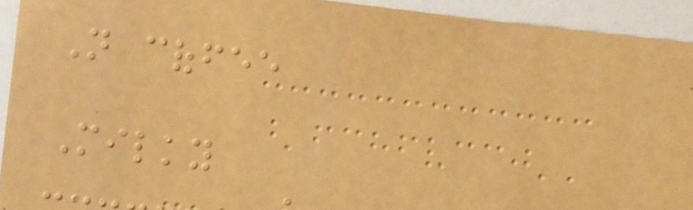Not coffee
Milky
